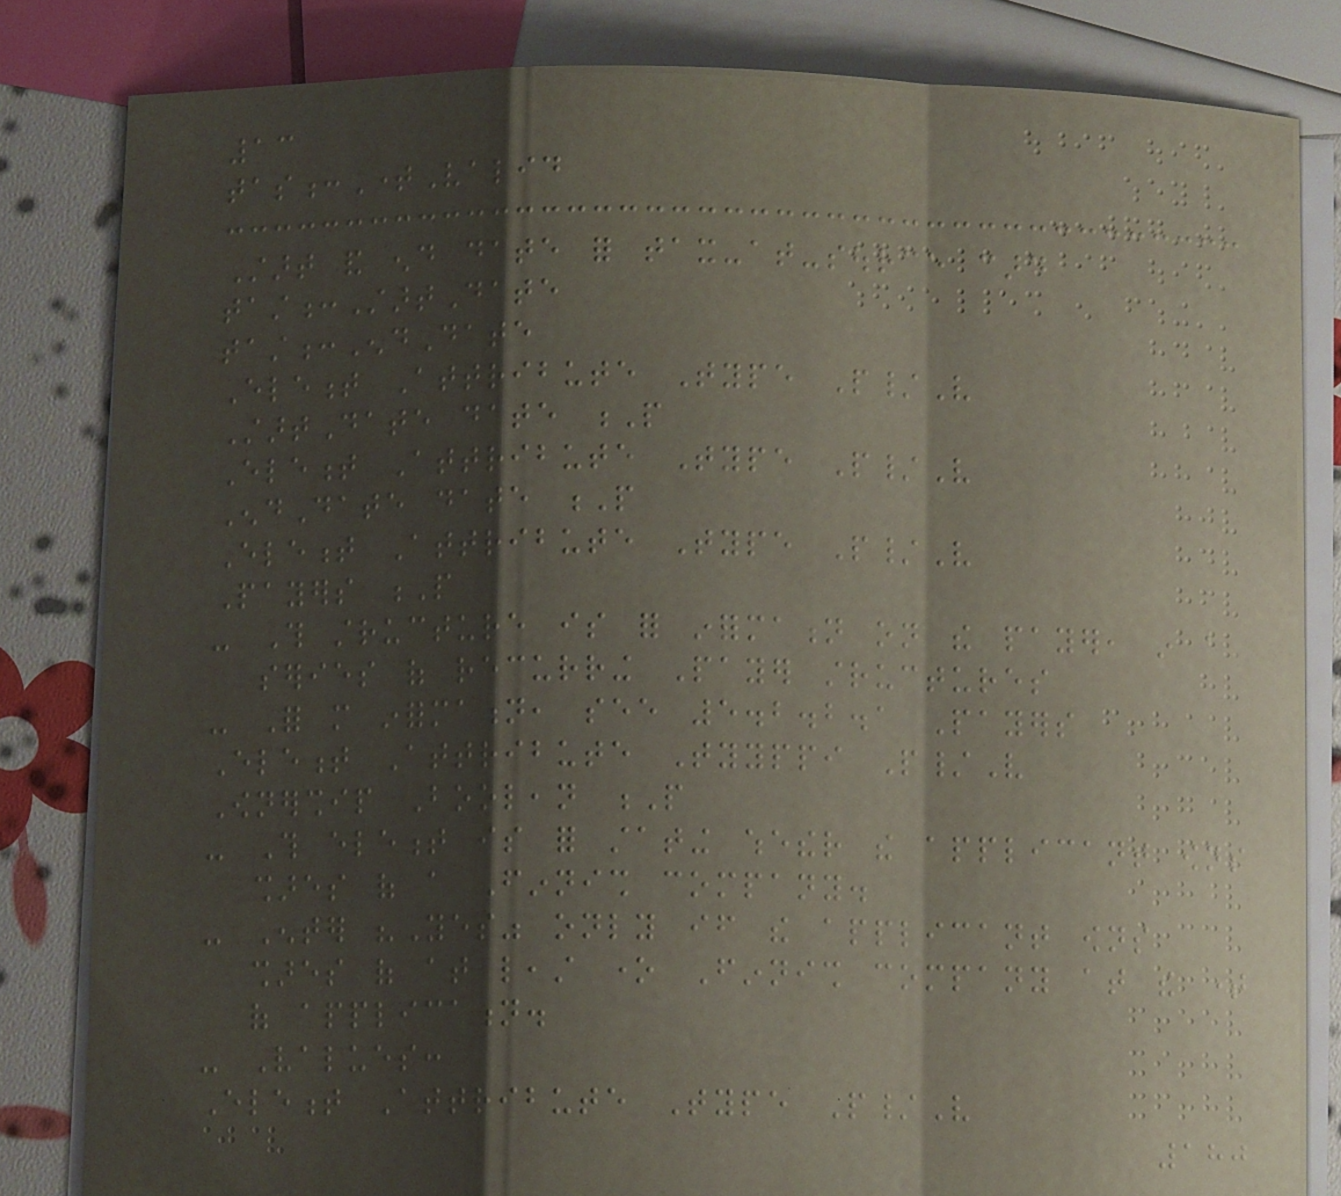13
tas:TimeValid
Start and end date for tax-at-source card
tast:StartDate
tast:EndDate
Element Attribute Type P/V
StartDate date P
Element Attribute Type P/V
EndDate date P
Element Attribute Type P/V
Payers P
- This structure is for information on the payer, in a
series of recurring Payer structures
- For more information, see 5.2.2.1 Payers
Element Attribute Tyyppi P/V
Ownership Boolean P
- This element is for stating whether the applicant owns
shares of a Finnish company.
- Enter "Yes" only if the applicant owns
shares of at least one Finnish company at the time
of application.
- Values:
Element Attribute Type P/V
180
